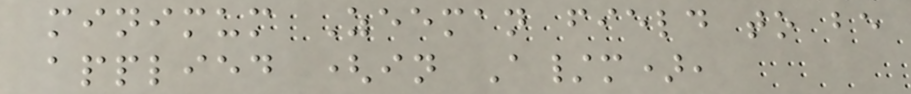minimum Zeeman field to be
applied (in A/m),
